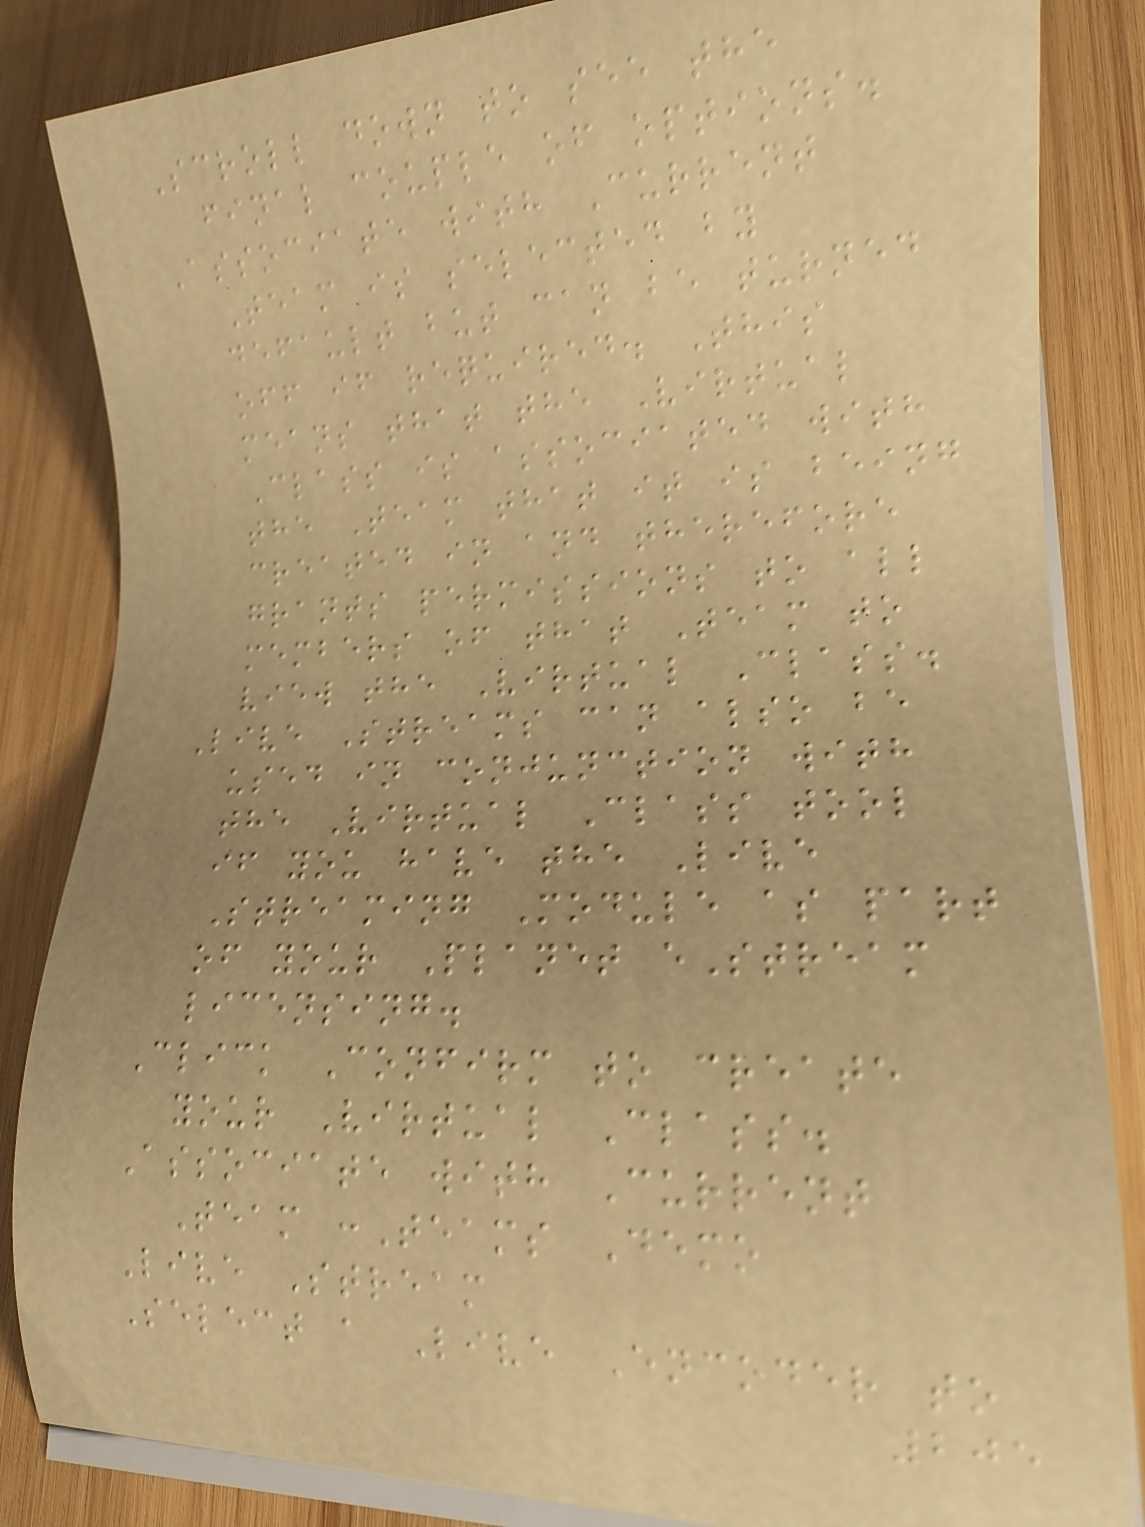Scroll down to see the
final couple of options.
Associate with Current
Team is selected by
default but can be turned
off if required. This
means that the Virtual
Class is associated with
the Team that it is being
created in and therefore
grants permissions to all
members of that Team to
view the Virtual Class.
Live Streams can also be
used in conjunction with
the Virtual Class tool
if you have the Live
Streaming Module as part
of your Planet eStream
licensing.
Click Confirm to create
your Virtual Class.
Associate with Current
Team :Teams Demo
Live Stream
Select a Live Encoder to
205
